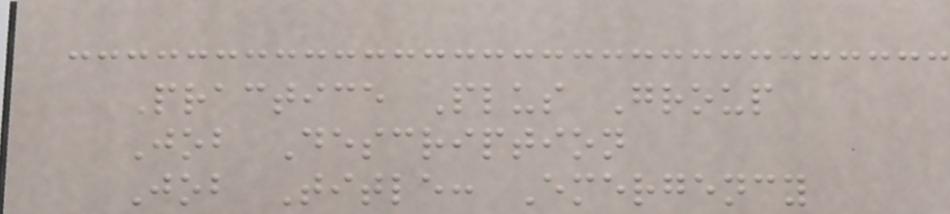Practice Plus Group
Job Description
Job Title: Emergency
